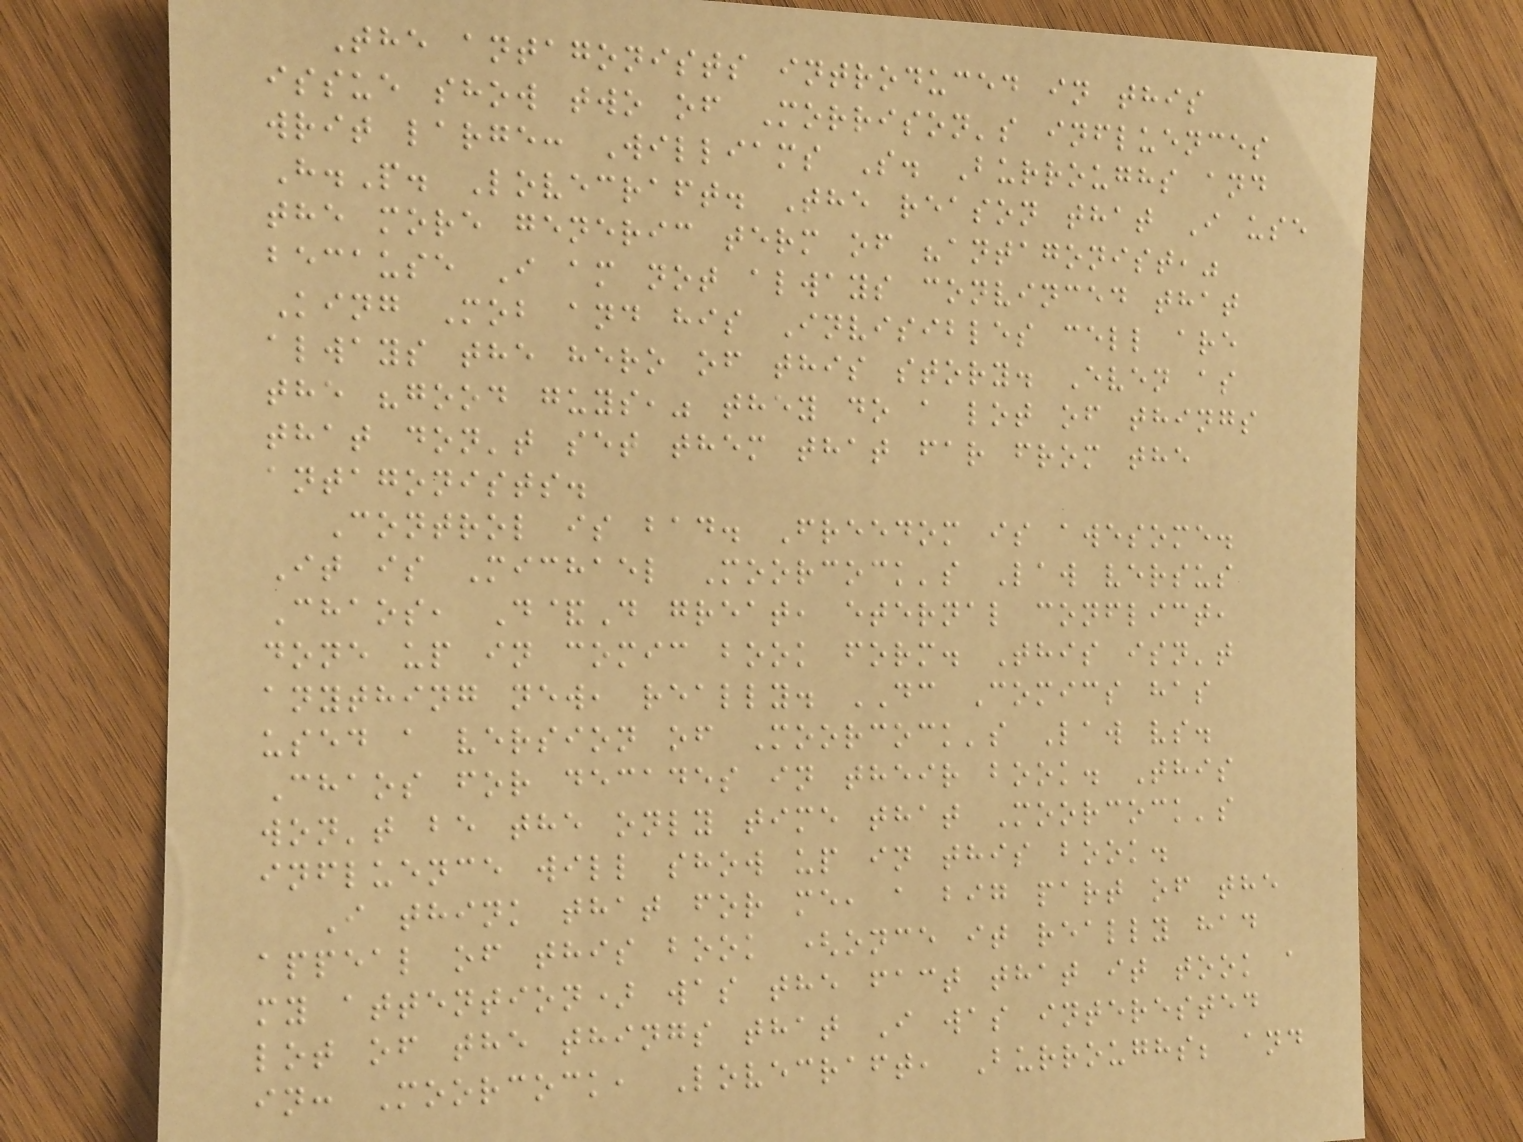The antagonists introduced in this
issue show two of Morrison's influences
writ large: Williams S. Burroughs and
H.P. Lovecraft. The reason that I use
the more generic term of "antagonist,"
because I am not always convinced that
King Mob and his Invisibles cell are
always the hero of this story. Even as
the "good guys," they do a lot of things
that don't set them that far from the
antagonists.
Control is bad. Freedom is awesome.
It is Michael Moorcock's Law versus
Chaos, D&D great, eternal conflict,
done up in comic book form. This isn't
anything new, really. DC Comics has
used a version of Moorcock's Law vs.
Chaos for decades in their book. This
won't be the only time that Moorcock's
influence will show up in this book.
I think that for me, a big part of the
appeal of this book (once it really had
my attention) was the fact that it took a
lot of the things that I was interested
in: Moorcock, Lovecraft, Burroughs; and
